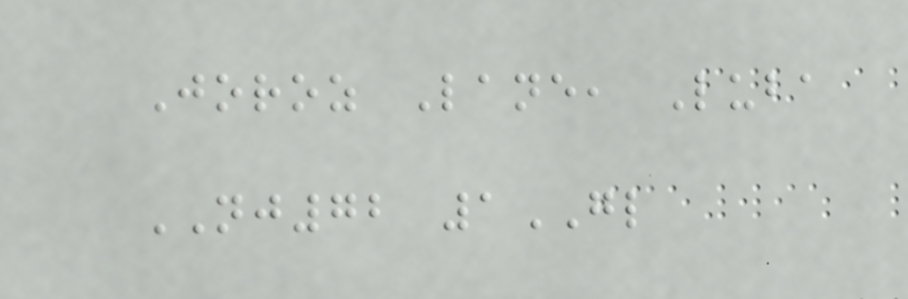Joroz Lane, Luba
NJ72 1GL
